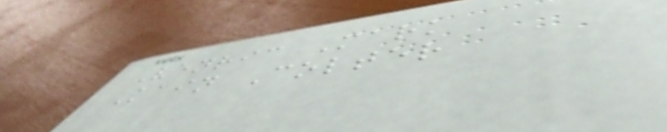Venric Mark
Kain Colter
